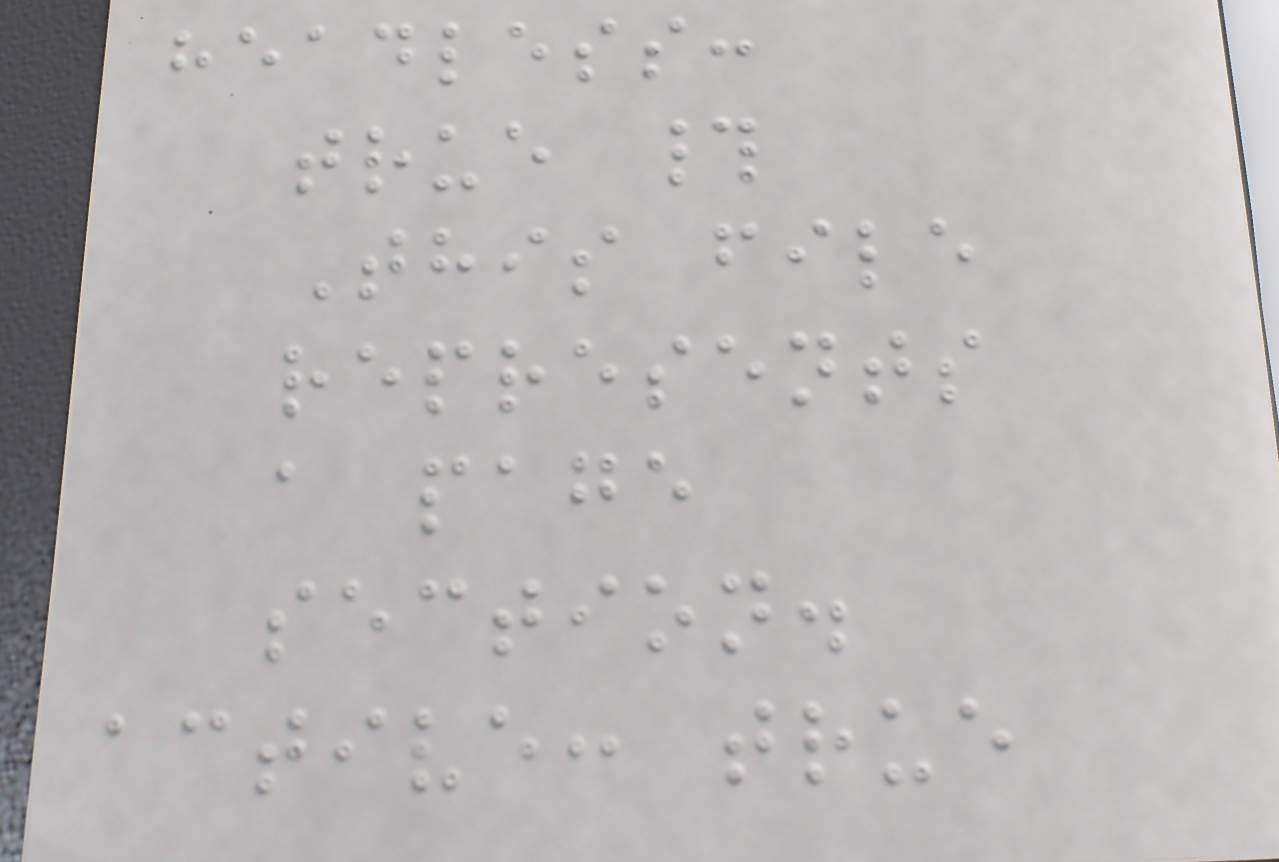headless:
true #
This file
represents
a page
section.
active: true
